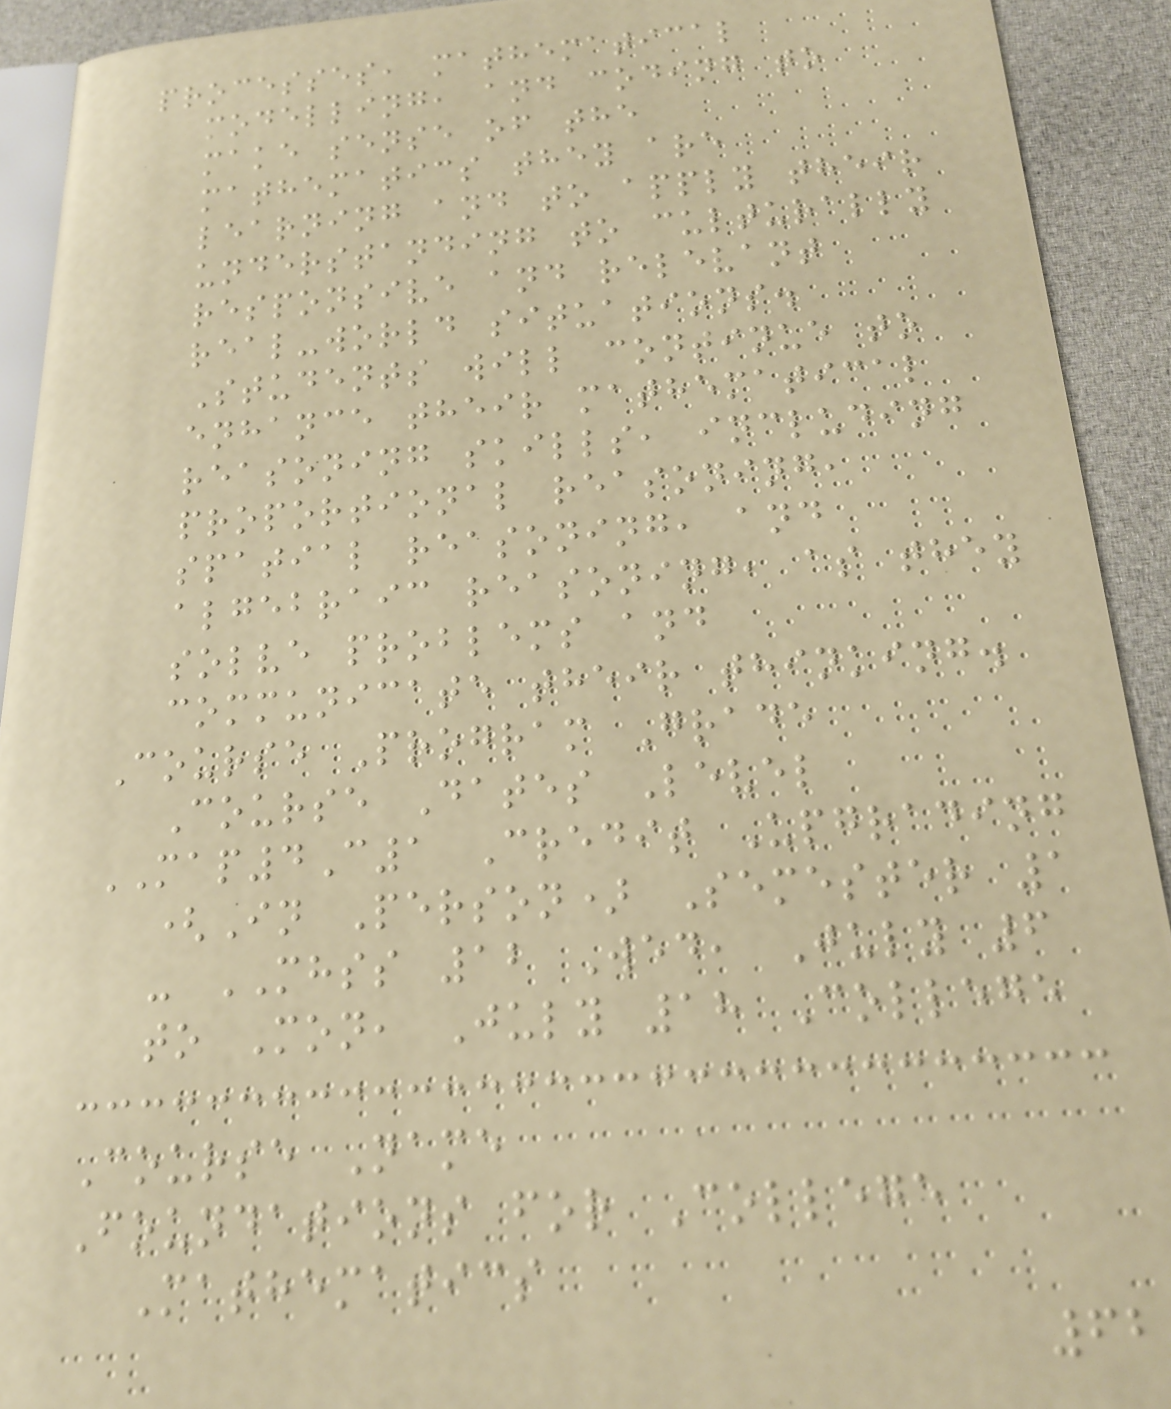processes, mathematical
modelling, and coding to
make sense of the
mathematics they are
learning and to apply their
understanding to culturally
responsive and relevant
real-world situations.
Students will continue to
enhance their mathematical
reasoning skills, including
proportional reasoning,
spatial reasoning, and
algebraic reasoning, as they
solve problems and
communicate their thinking.
Course Program Grade
Course Dates Level
MAP4C1 Credit Upgrading
(In Person) Semester 1
- MHSS 12 Wed, July 6
to Mon, July 18 College
Course Name
Foundations for College
Mathematics
62
